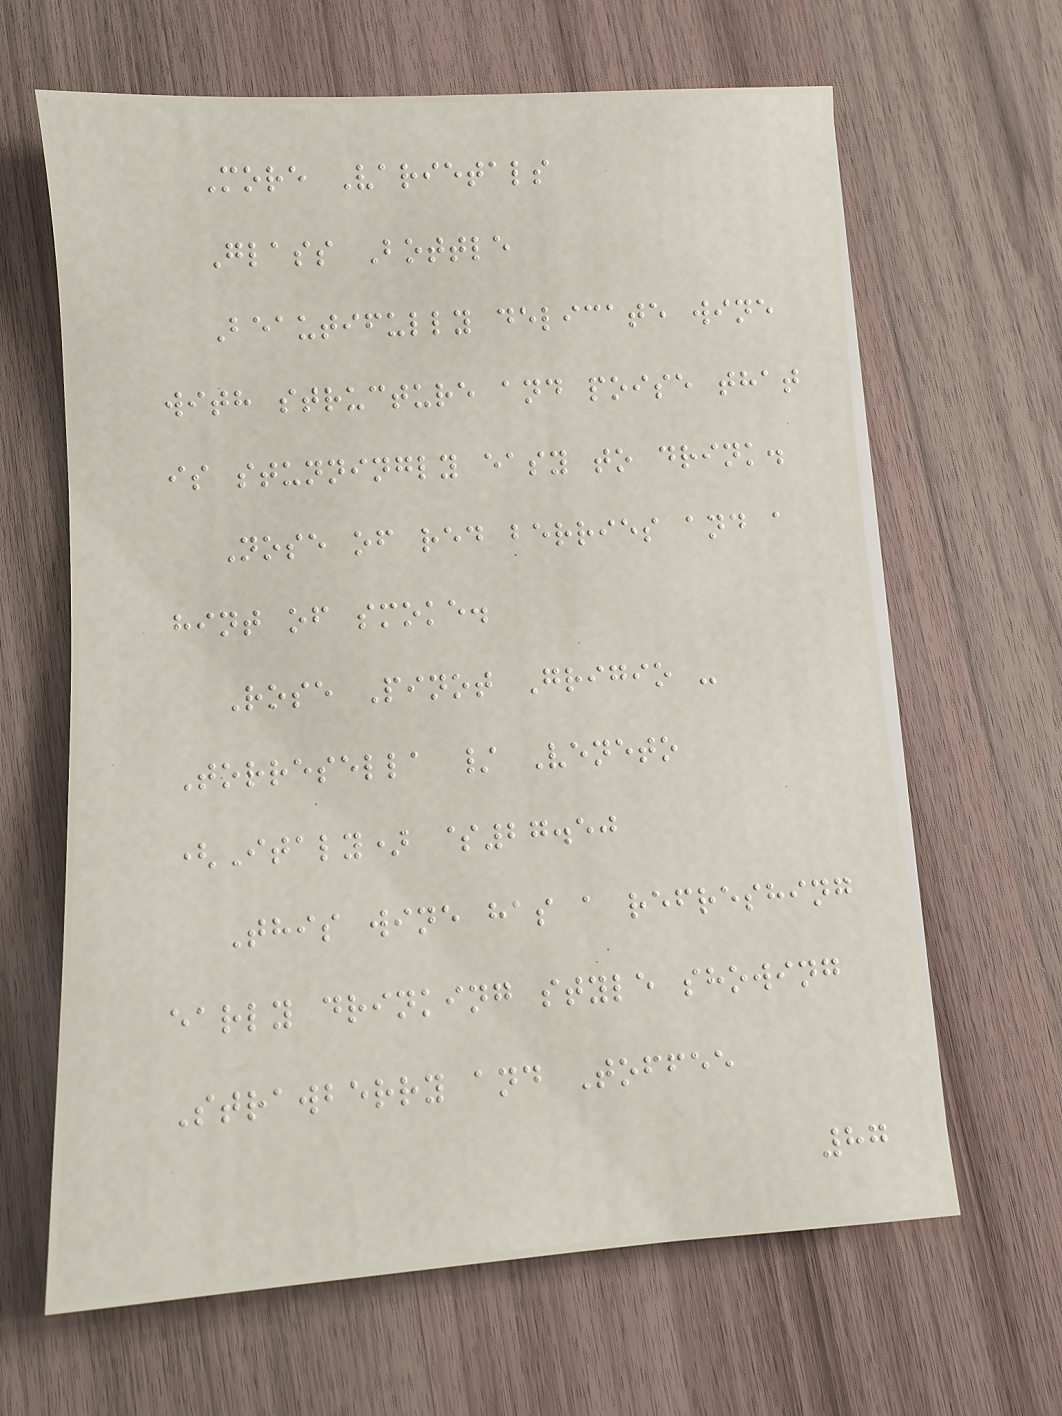More Varietals
Glass Bottle
Beautifully delicate wine
with structure and poise that
is stunningly easy to drink.
Nose of red berries and a
hint of smoke.
Rose Pinot Grigio -
Torresella / Veneto
(Italy) $27.50
This wine has a refreshing
early drinking style showing
Strawberry and Toffee
87
